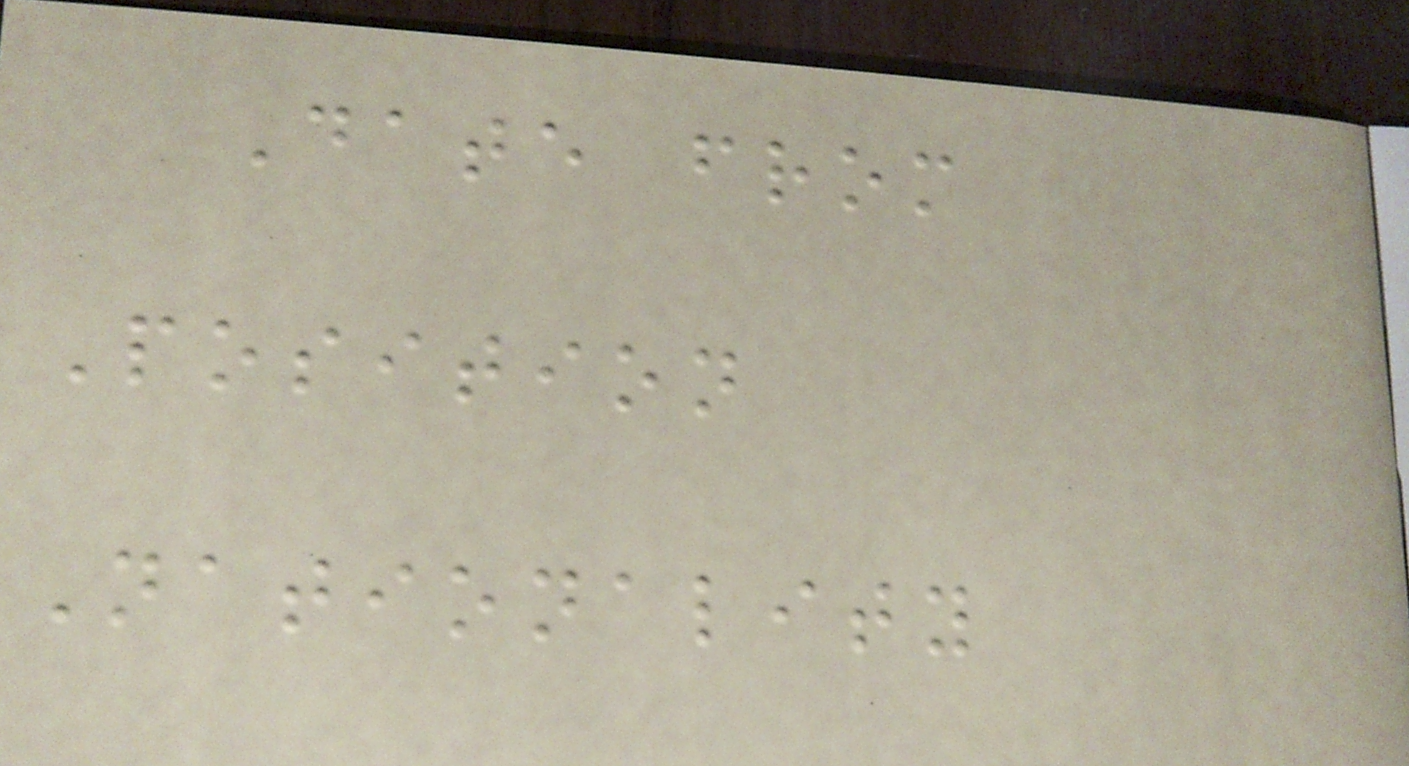Date from
Position
Nationality
